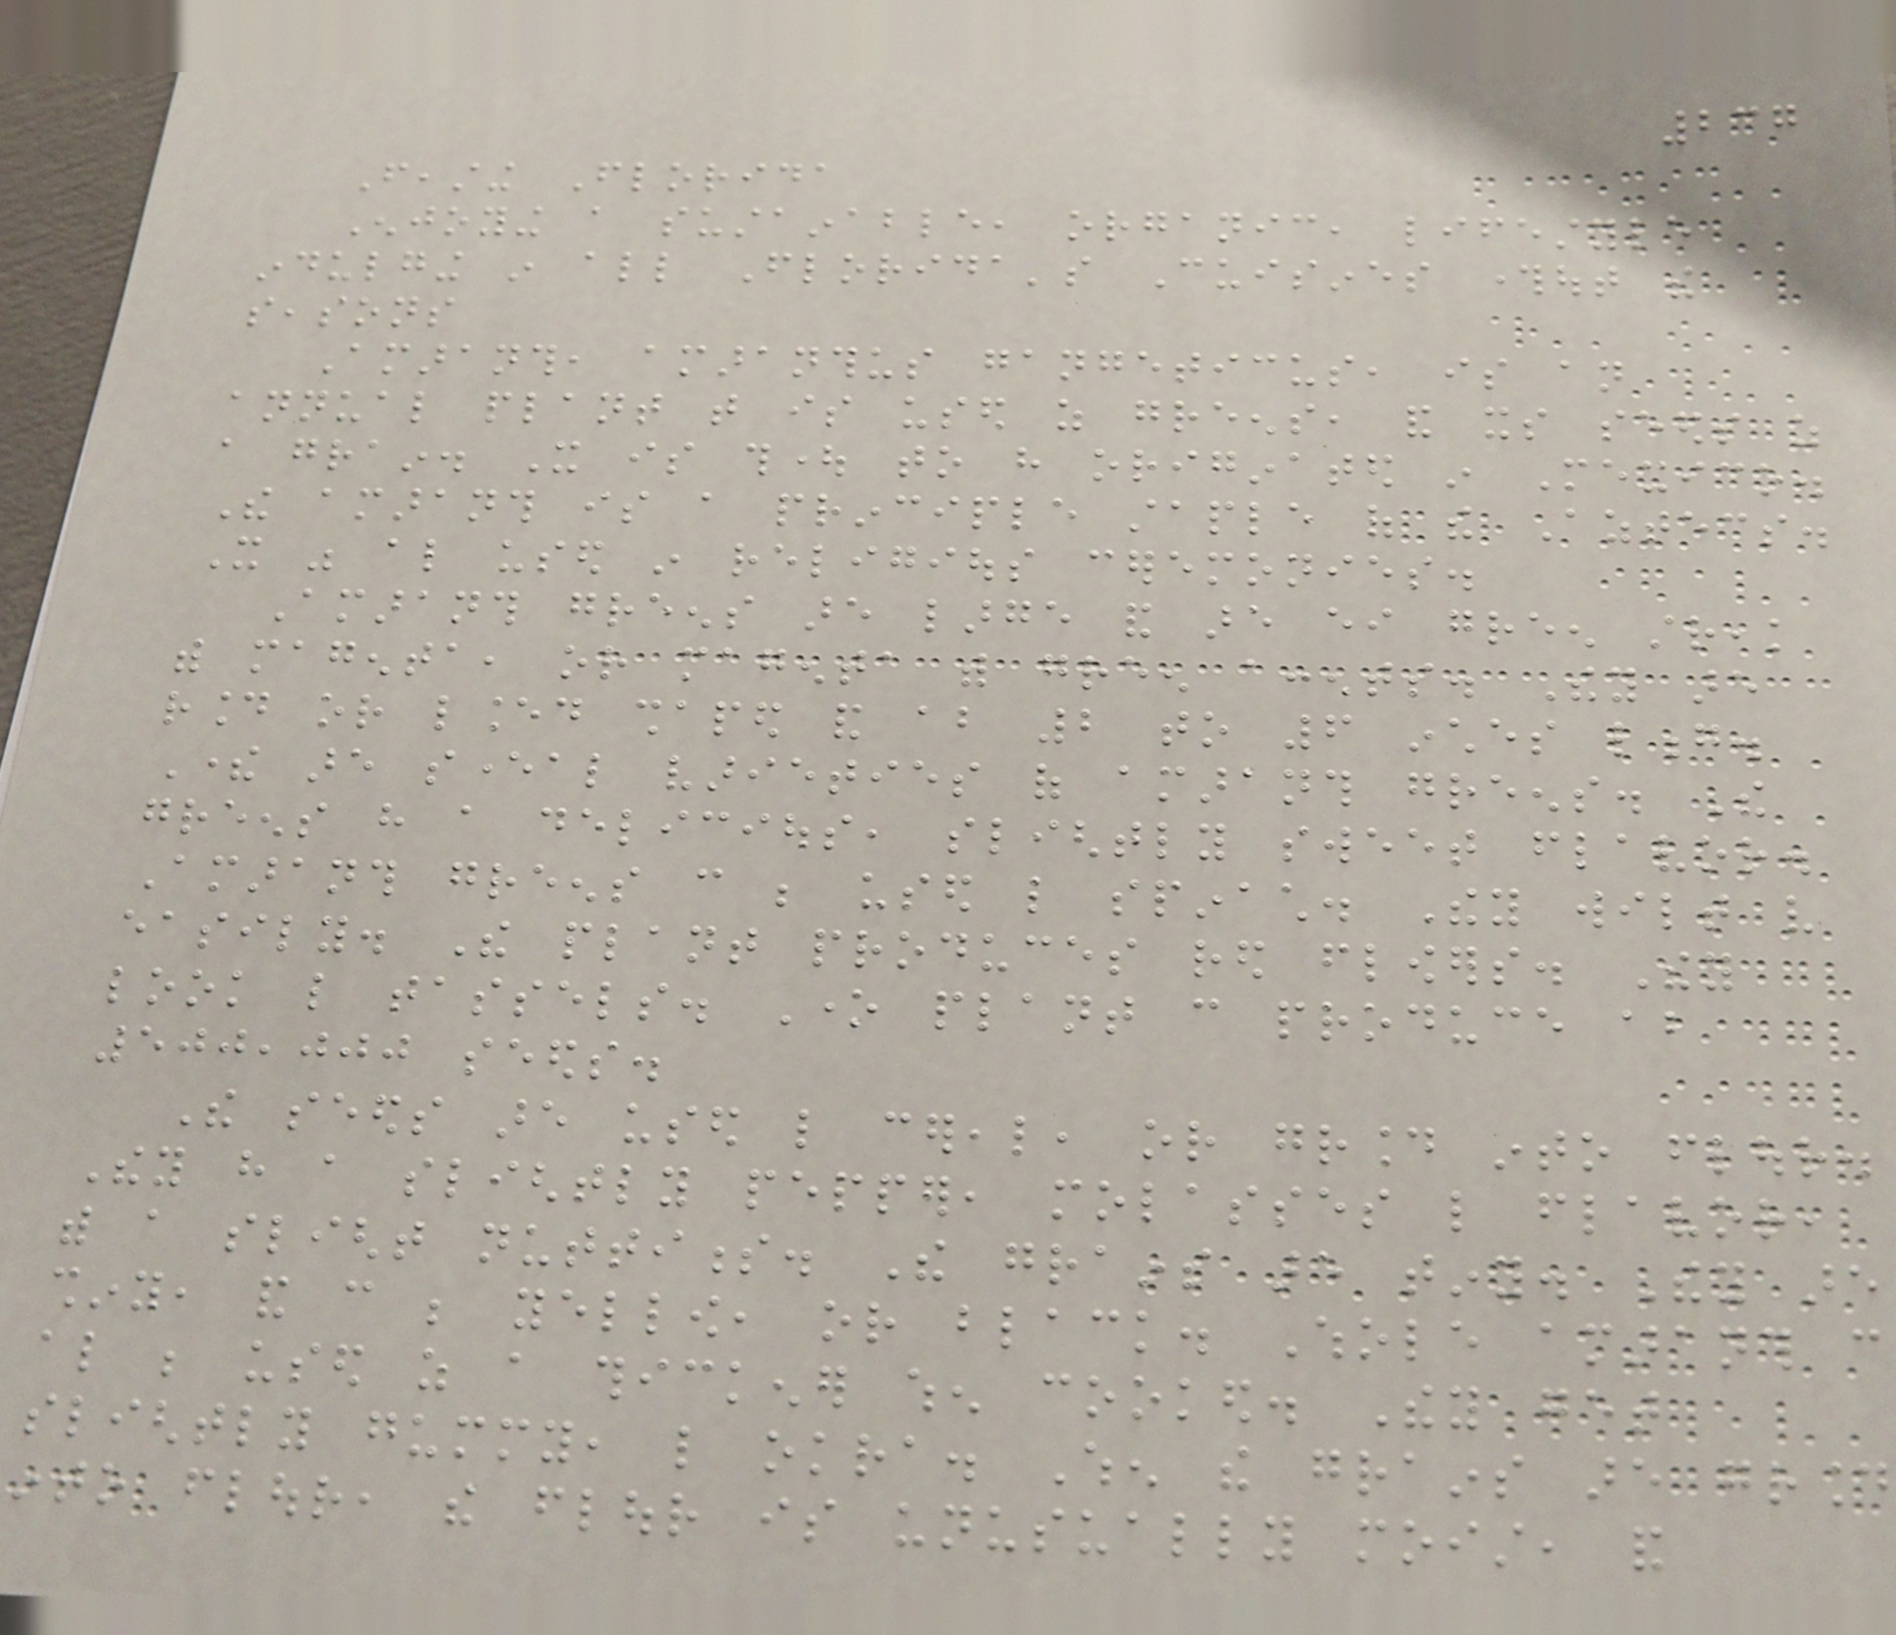237
Feasting Florida
Enjoying a sustainable, organic, lifestyle
indulging in all Florida's Cuisines throughout the
seasons
Amaranth, amaranthus gangeticus, is an
annual plant that is used as greens, and its seeds as
a grain. It is thought to have originated in Mexico.
The amaranth is a principle staple of the Aztecs.
It was also used in religious ceremonies.
Amaranth greens are large and are either green streak
with magenta, or magenta with green accents. They are
round or lanced shaped and about 2 to 6 inches long.
There are several varieties of amaranth greens. The
greens have a delicious, slightly sweet flavor.
Amaranth greens can be used like spinach. They wilt very
easily. The plant produces red flowers. They
look like tassels. One plant can produce about
500,000 seeds.
The seeds are used like cereal, or ground into flour.
They have a slightly pepper, molasses like flavor,
with a slight nuttiness. The grains are tiny. They are
shiny, and can be yellow, or black. Whole amaranth can
also be used as a thickener when cooked. They get
slightly gummy, like okra. When the grains are ground
into flour, the flour is unusually moist, and
